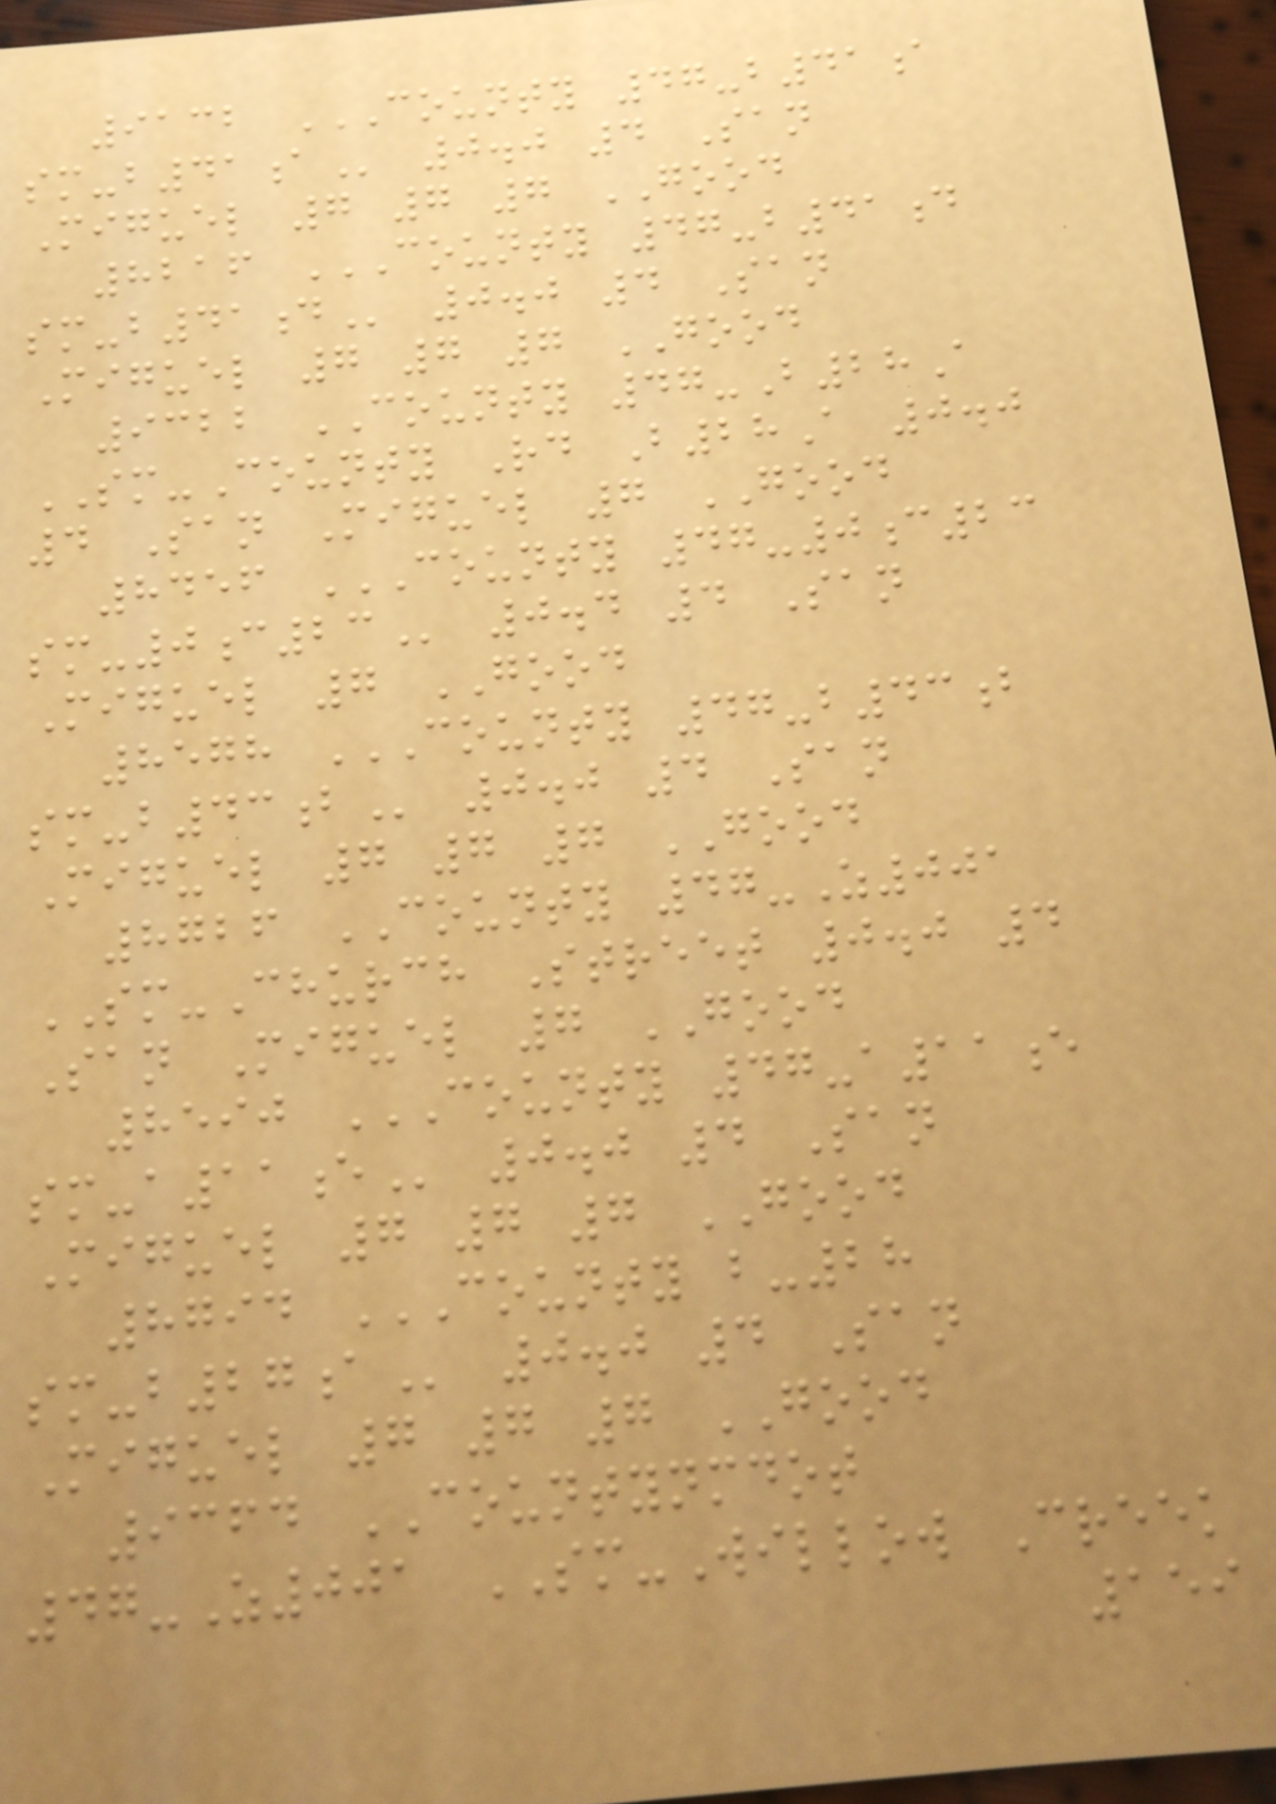9132 COUNTY 47-B41A
SM-B41A 0.0 4 San
Miguel 7 7 7 GOOD
8216 COUNTY 47-B41D
SM-B41D 0.0 4 San
Miguel 7 7 7 GOOD
9322 COUNTY 47-B28A
SM-County Rd B28A 0.0
4 San Miguel 7 GOOD
8456 COUNTY 47-0C23
SM-0C23 0.4 4 San
Miguel 7 GOOD
8578 COUNTY 47-B43B
SM-B43B 0.0 4 San
Miguel 7 7 7 GOOD
8726 COUNTY 47-Z001
SM-Church Street 0.0 4
San Miguel 7 GOOD
8590 COUNTY 47-A11E
SM-A11E 0.0 4 San
Miguel 7 7 7 GOOD
8794 COUNTY B-28
SM-B27A 0.0 4 San
Miguel 7 7 7 GOOD
9364 COUNTYNMDOT
47-Z001 SM-Willow Creek
159
